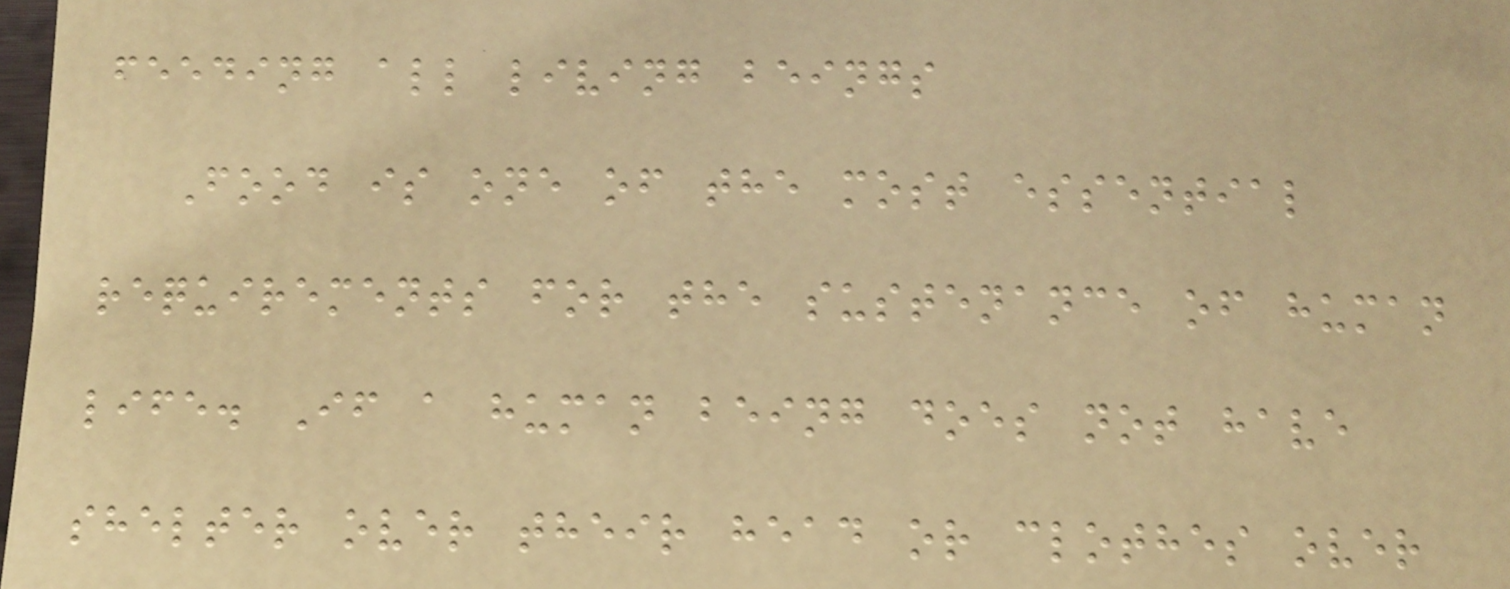feeding all living beings
Food is one of the most essential
requirements for the sustenance of human
life. If a human being does not have
shelter over their head or clothes over
